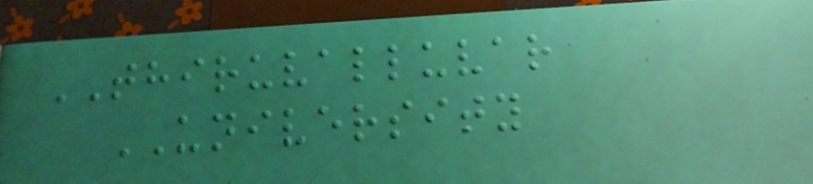THIRUVALLUVAR
UNIVERSITY
